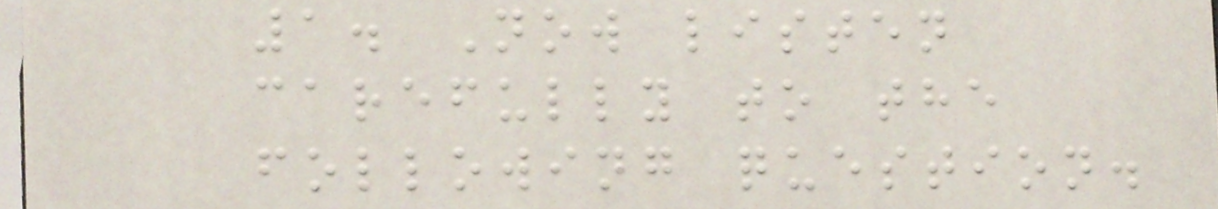1. Now listen
carefully to the
following question.
